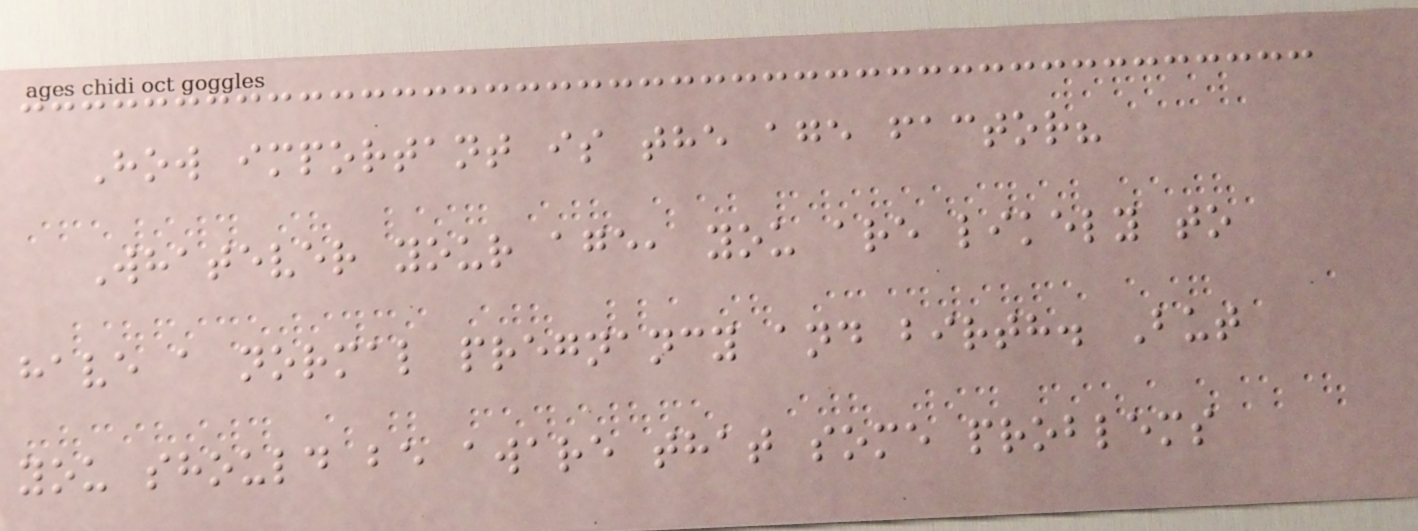How important is the age factor?
Whatever your age, you are likely to
have a normal pregnancy and birth. But
you should be aware that some problems
